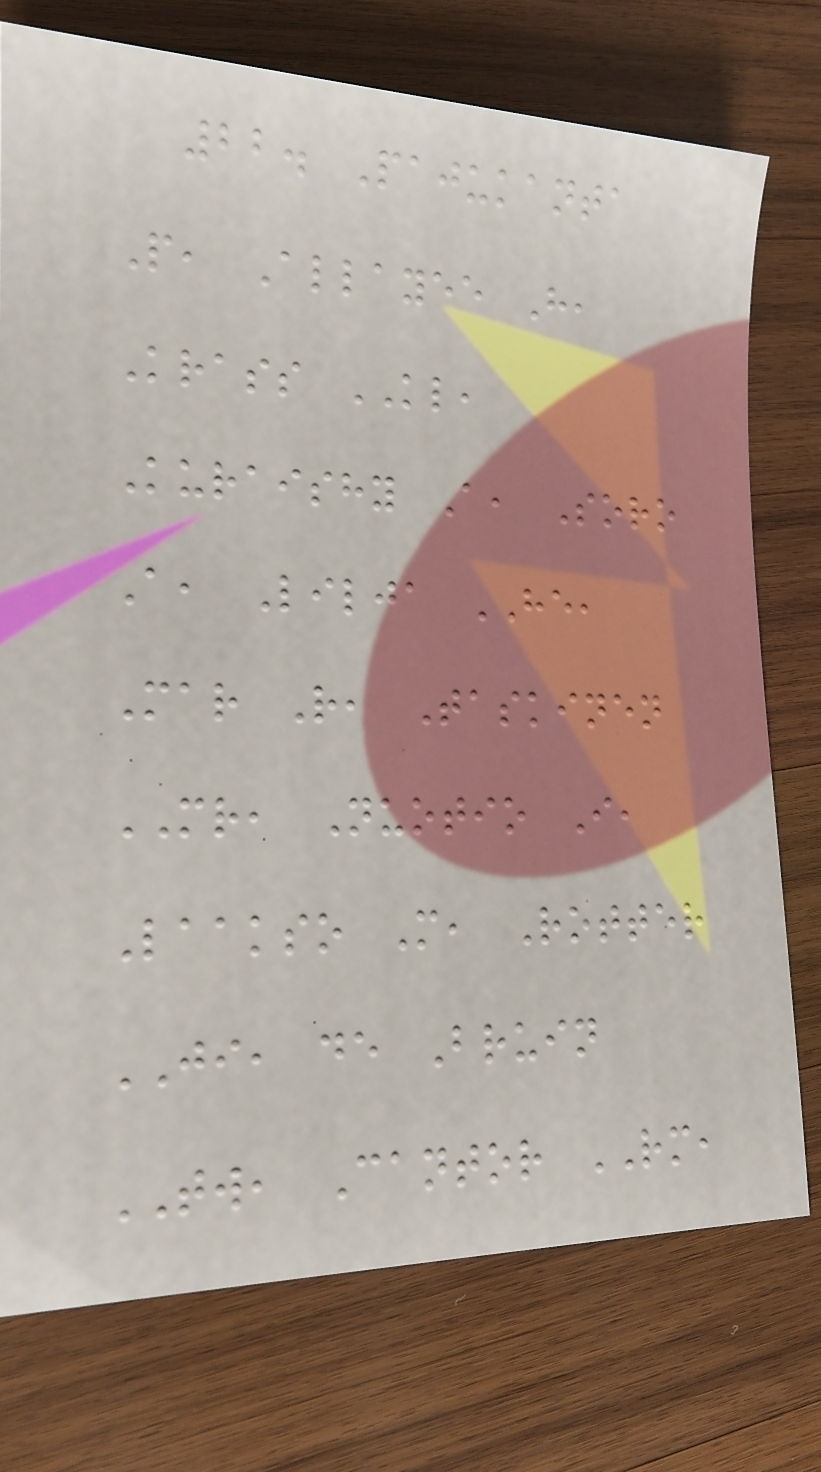22. Pajukanta
P, Allayee H,
Krass KL,
Kuraishy A, Soro
A, Lilja HE,
Mar R, Taskinen
MR, Nuotio I,
Laakso M, Rotter
JI, de Bruin
TW, Cantor RM,
